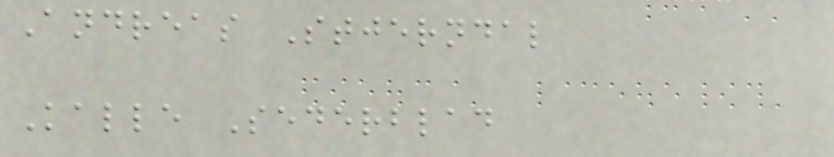Andreas Stjerndal
Kalle Sederblad
